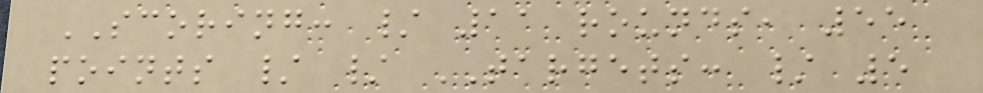SCORING: / 11 rounds, 55
points / / TARGETS: / 5
